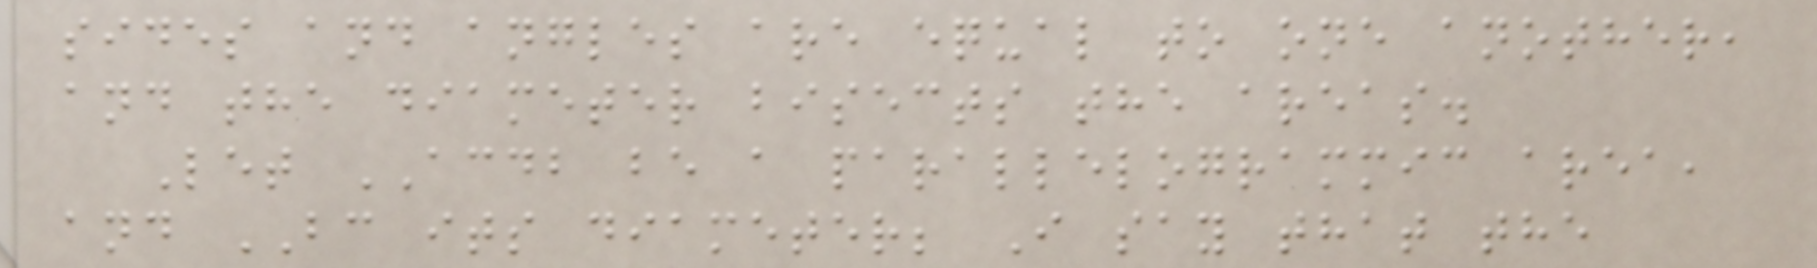sides and angles are equal to one another,
and the diameter bisects the areas.
Let ACDB be a parallelogrammic area,
and BC its diameter; I say that the
